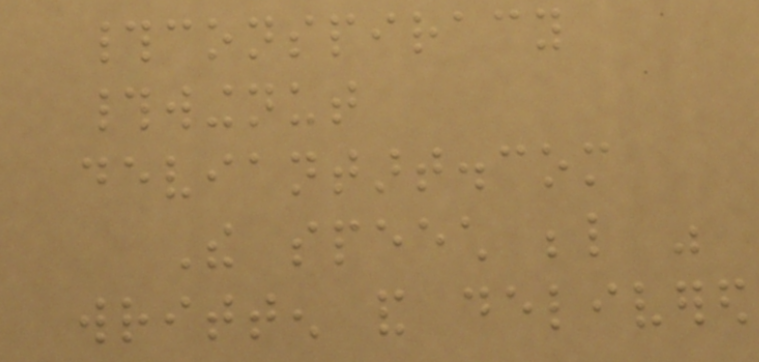#conspiracy
#wingnut
deviantart.com
The speech below was
written and delivered
